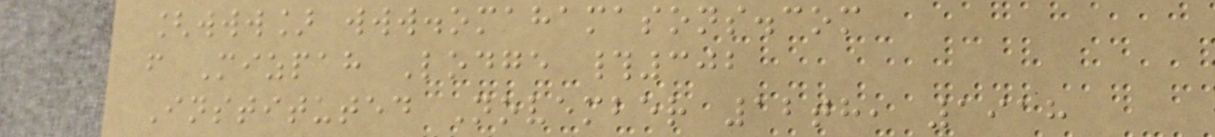[www] www.omahamasons.com
f Mizpah Lodge #302
Instituted November 12th, 1918
